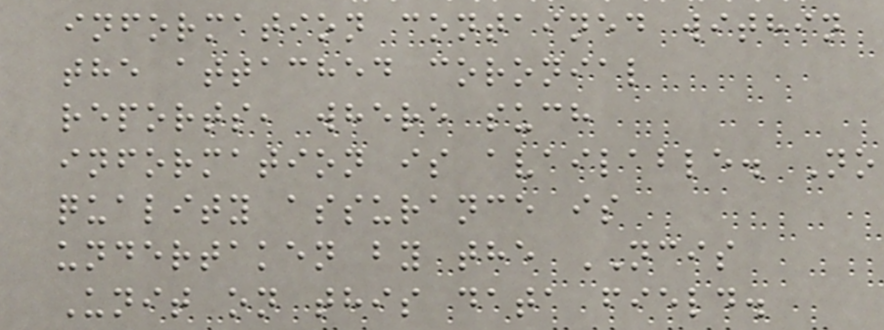information contained within
the attached coronial
reports, where such
information is available. No
quality assurance is
undertaken by the NCIS
Unit on this data field.
